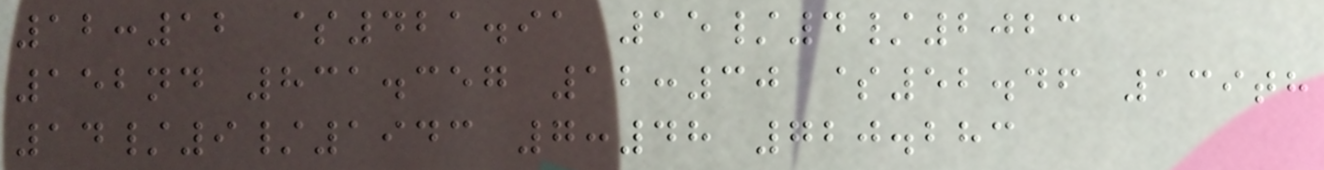12:12 $421.91 15/4/2023
152nd 831.357 12:30 $52.46 139th
14/9/1943 7:48 720.283
